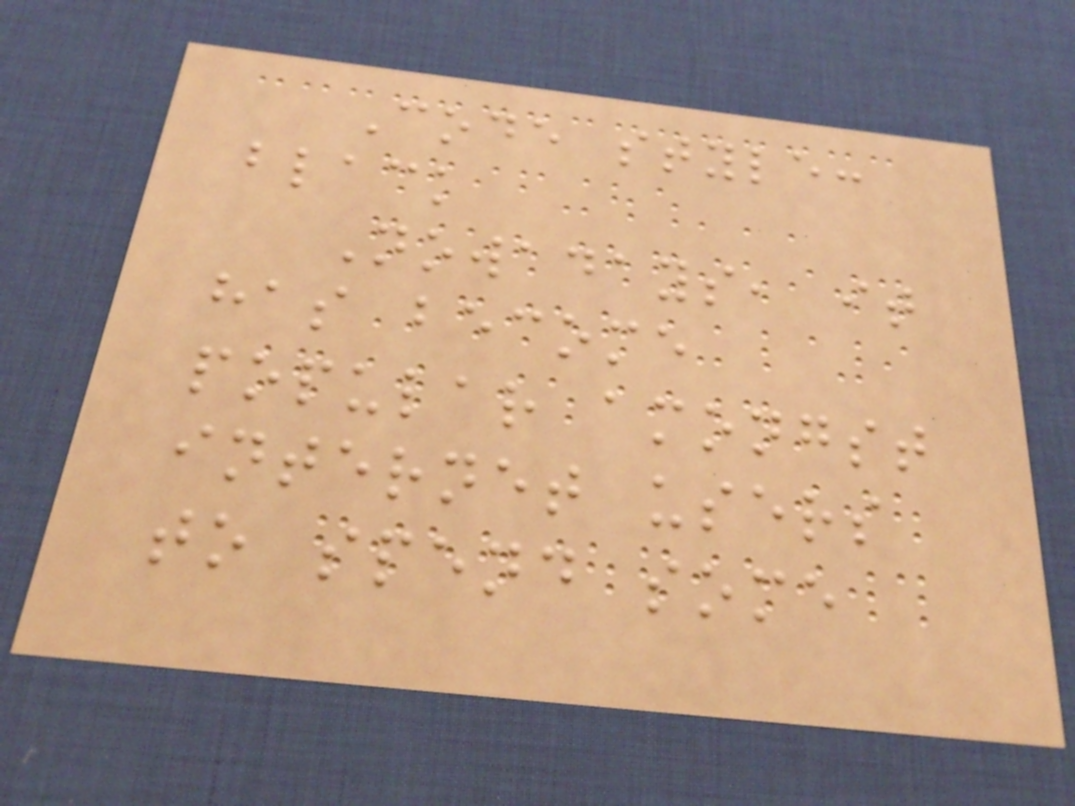Code style:
black
Nowadays, it
has become
popular amongst
internet users
to spend some
